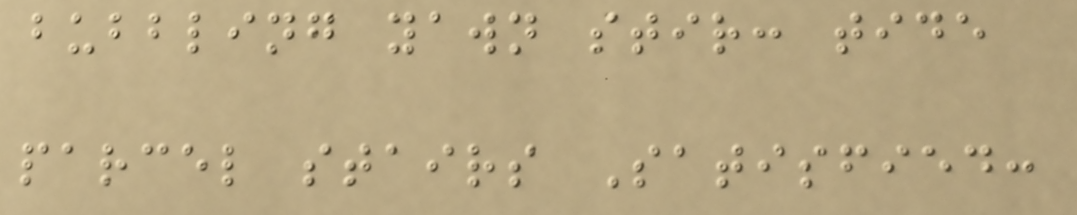bubbling yawn stir: tide
parcel stairs Satisfied:
